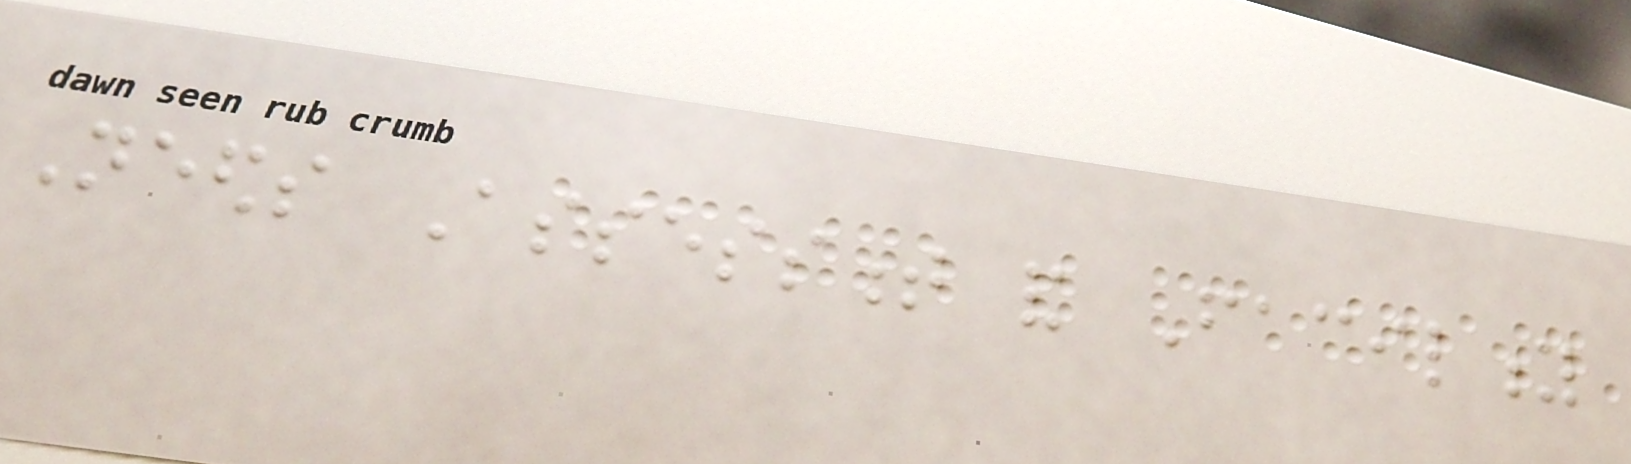Needs Assessment and Facility
